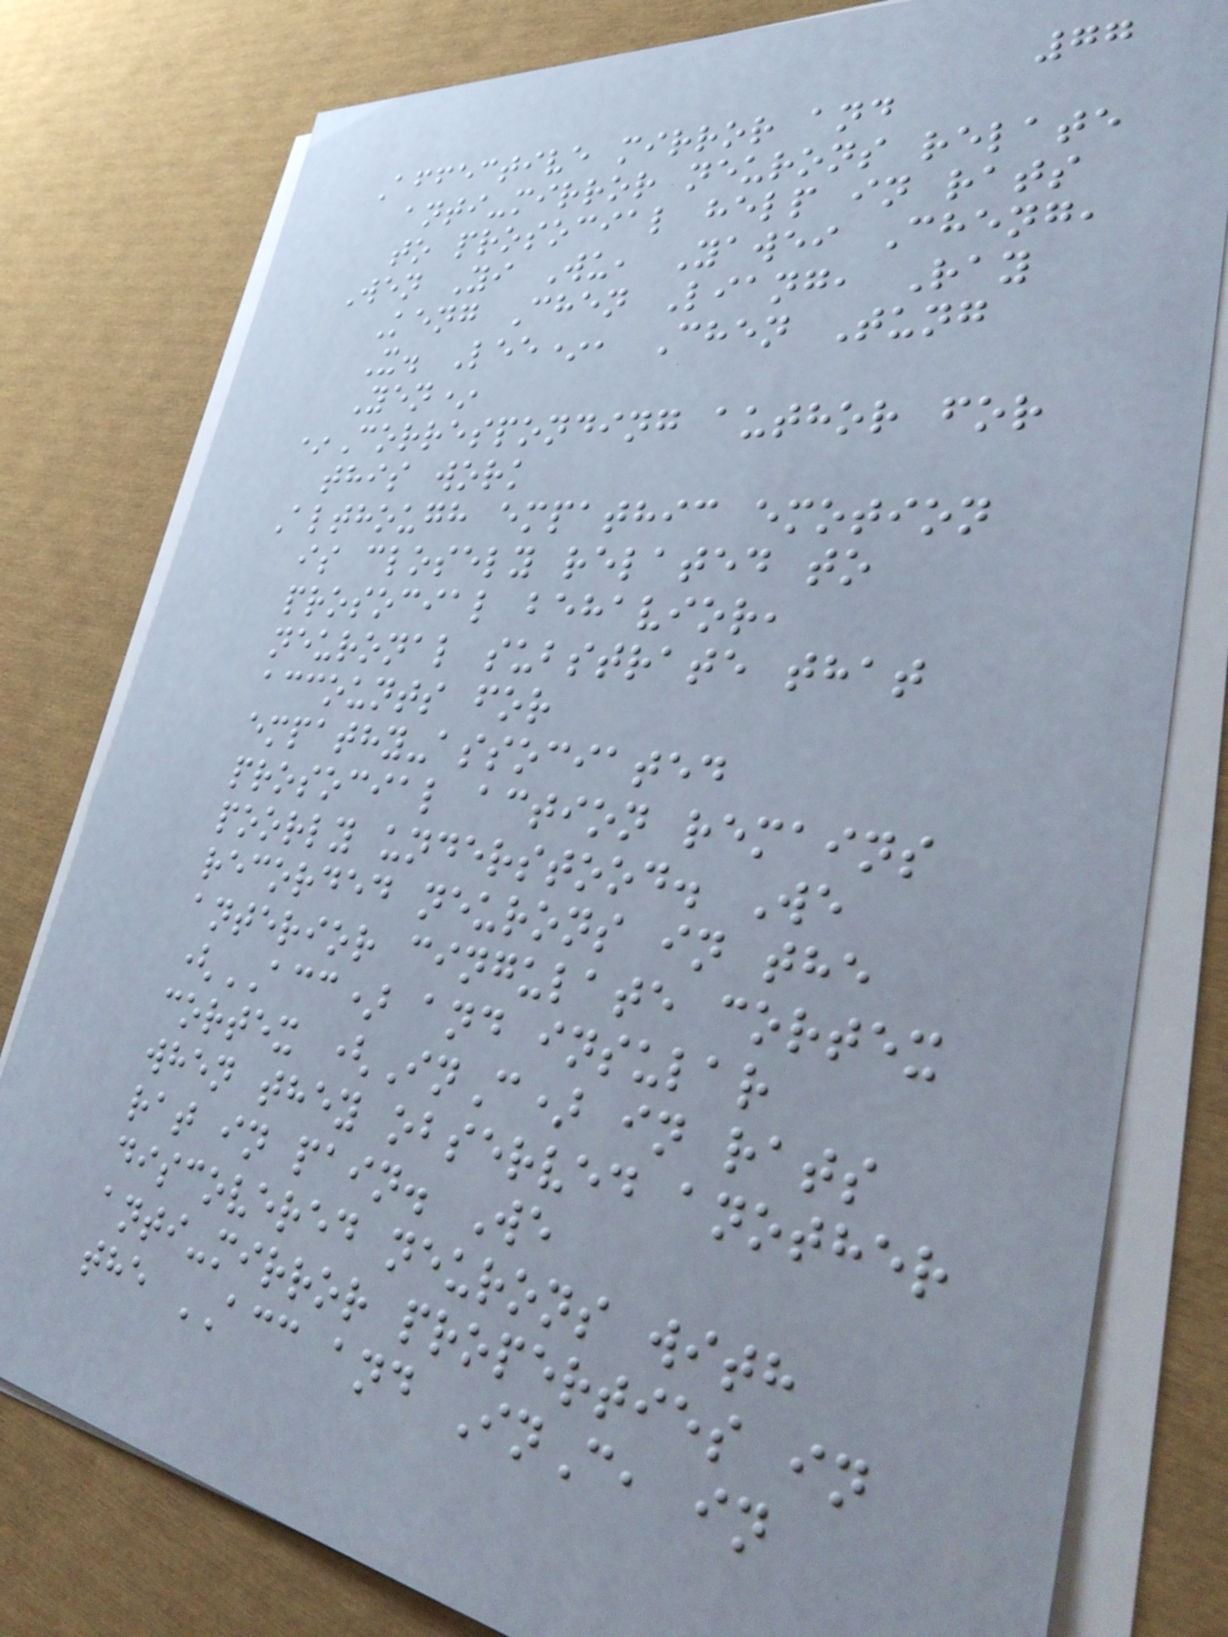77
Affective mirror and
anti-mirror neurons relate
to prosocial help in rats
Wen Yi Wu, Yawei Cheng,
Keng Chen Liang, Ray
X. Lee*, Chen Tung
Yen*
*Corresponding author for
this work
Although empathic emotion
is closely related to
prosocial behavior,
neuronal substrate that
accounts for
empathy-associated
prosocial action remains
poorly understood. We
recorded neurons in the
anterior cingulate cortex
(ACC) and insular
cortex (InC) in rats
when they observed another
rat in pain. We
discovered neurons with
anti-mirror properties in
the ACC and InC, in
